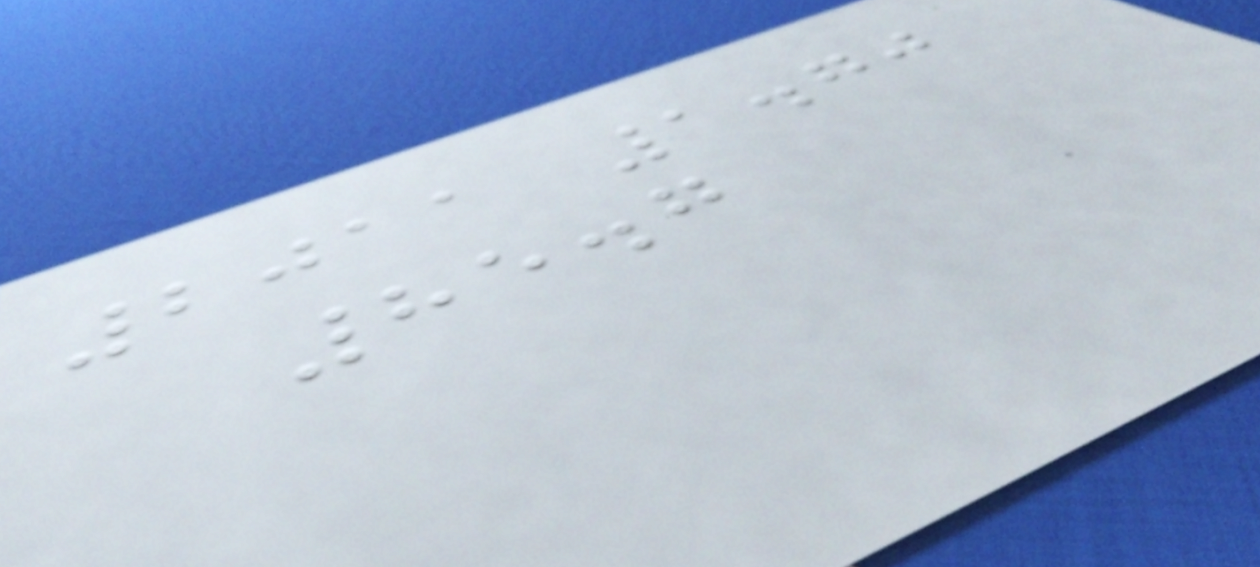2011 1.70
85.7
